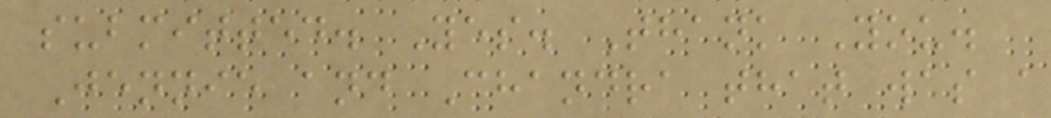submitted. Yes. Thank You.
Jennie and Chandra that was a
